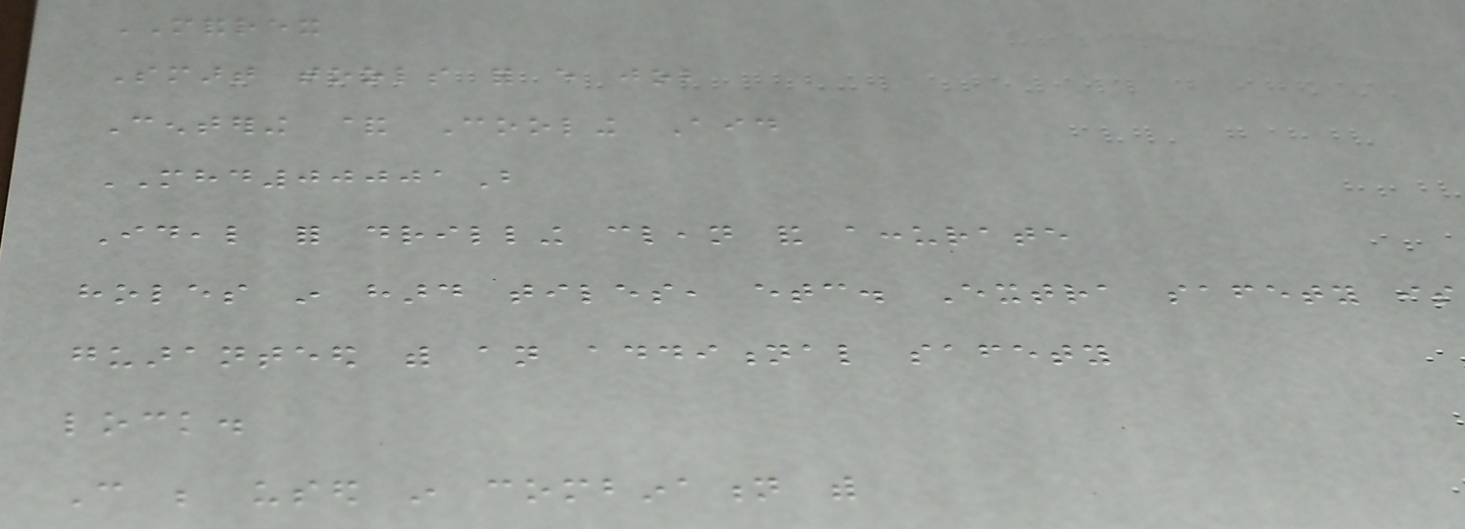MANDREX
Smart tools for every job
Centering & Cooling Aid
MHD00001B
Ideal for drilling clean and accurate
holes in hard tiles, etc. Extra safety is
guaranteed with an additional safety
lock.
Can be used in combination with
